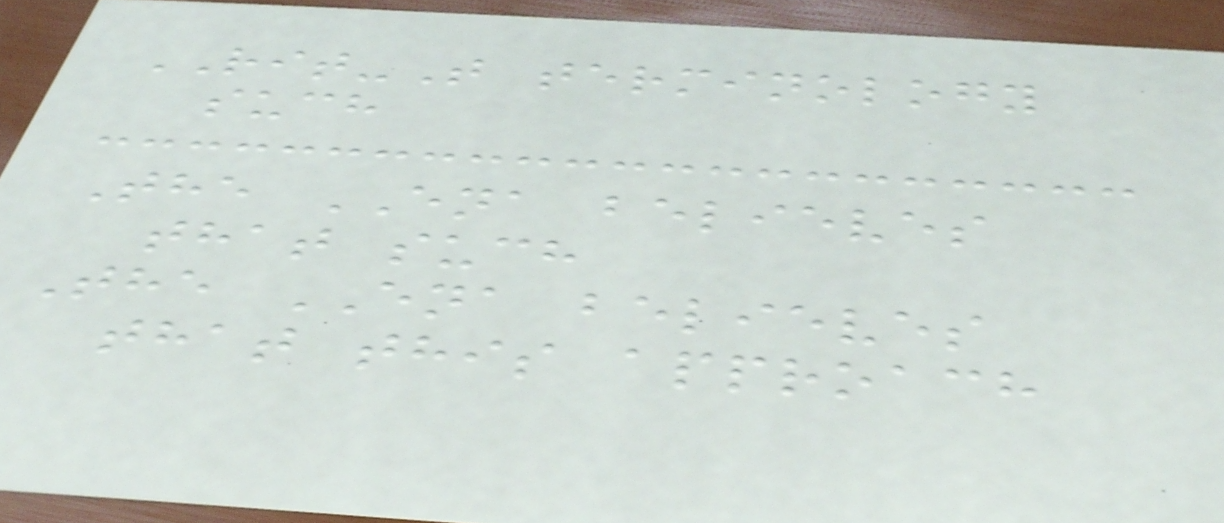RIT-T terminology
such
The ENA believes
that such
The ENA believes
that this approach
